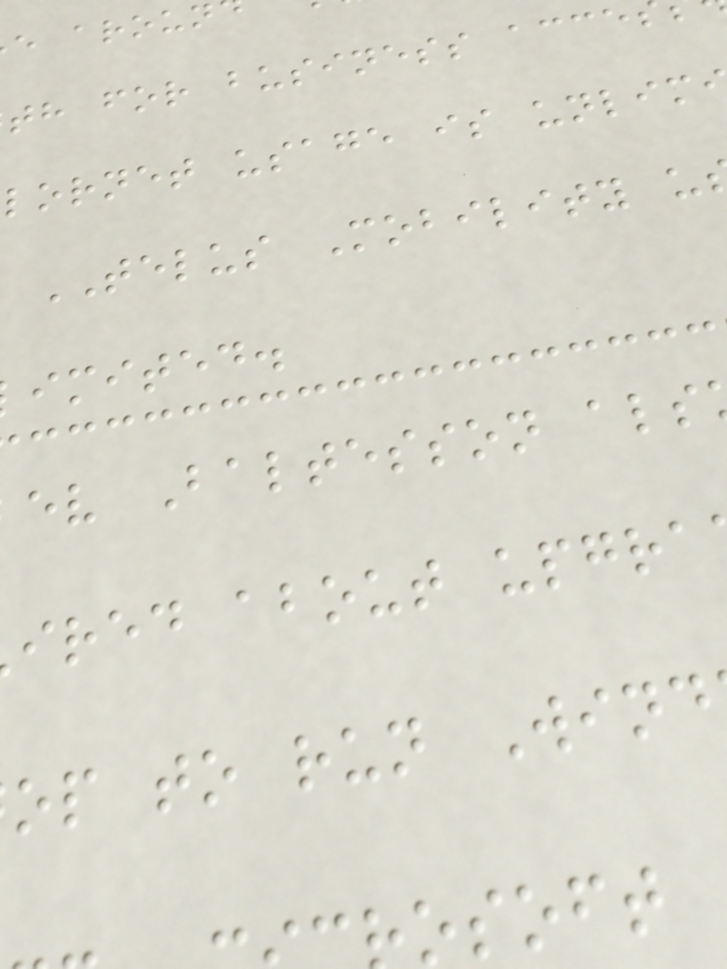e aroun
th for business acce
lornet usage is unlim
TELUS Mobility u
imited.
ev Baltesson als
ired about upgra
op to run Wind
